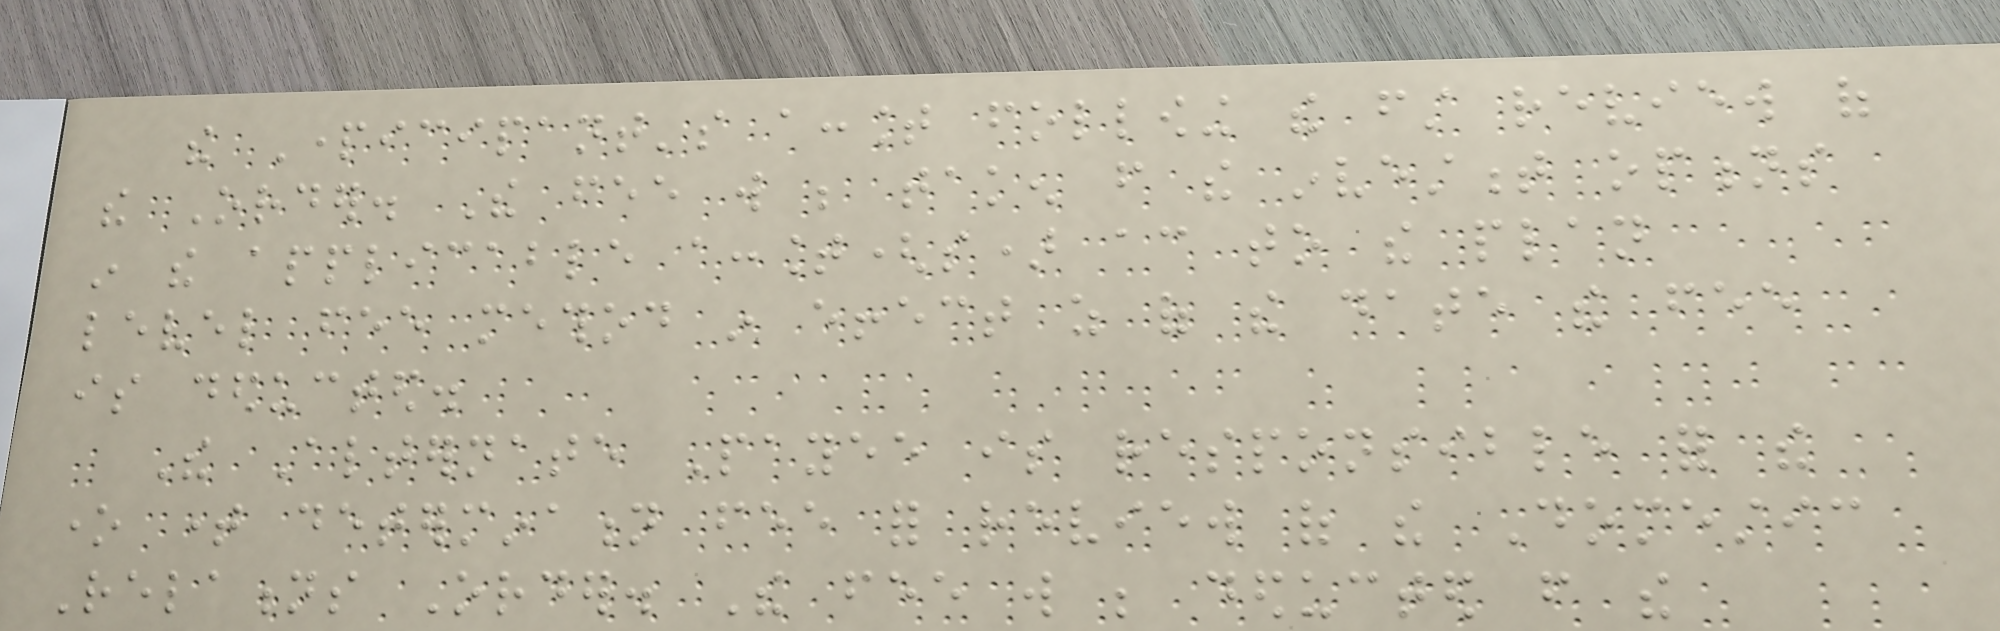the Participant's account following the first review of
the Order. The fee will be taken from the investment options
in the applicable account(s) according to the plan
level fee method in effect as of the date the fee
is deducted.
The Alternate Payee is responsible for the
one time determination fee for review of the Domestic
Relations Order. The fee will be deducted from the
